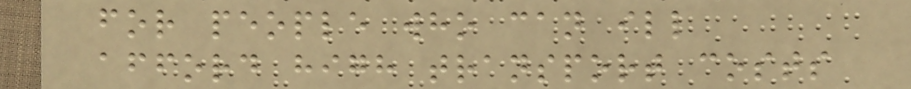for people who can ill
afford high transport costs
